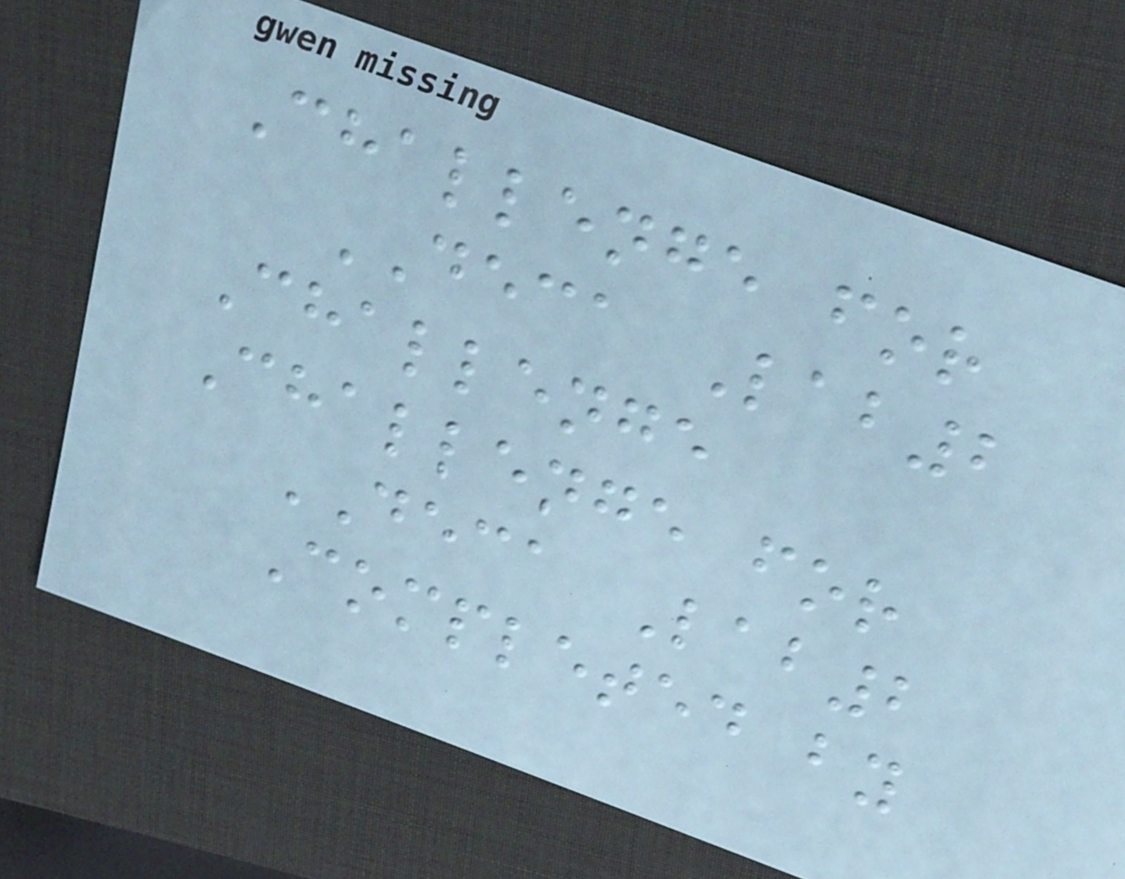Challenge for
DECA Lab2
Challenge
Challenge for
DECA Lab2
Completed by
